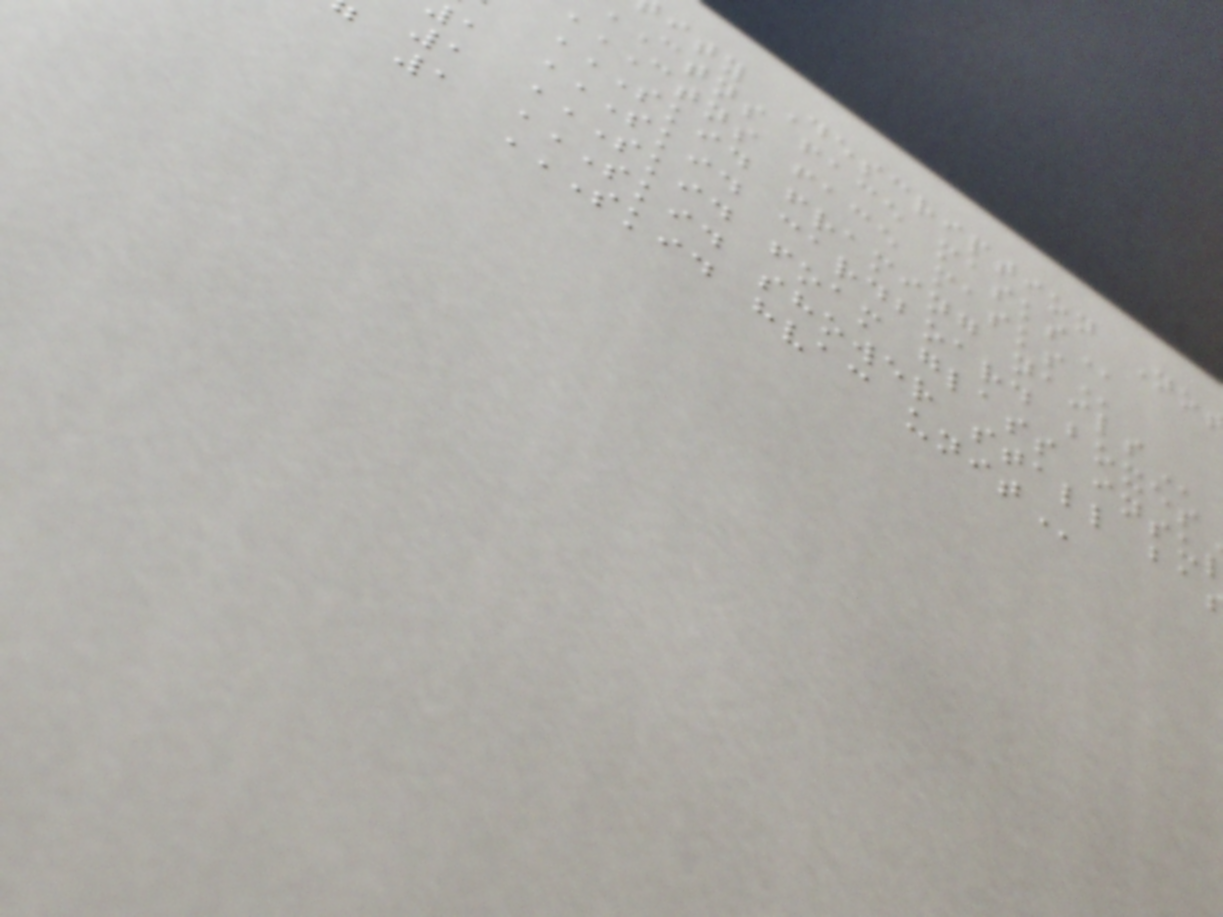ity Description No
ctns face
CTNS face
SKID FRAMING NAILS
1 SKID HVAC UNIT
